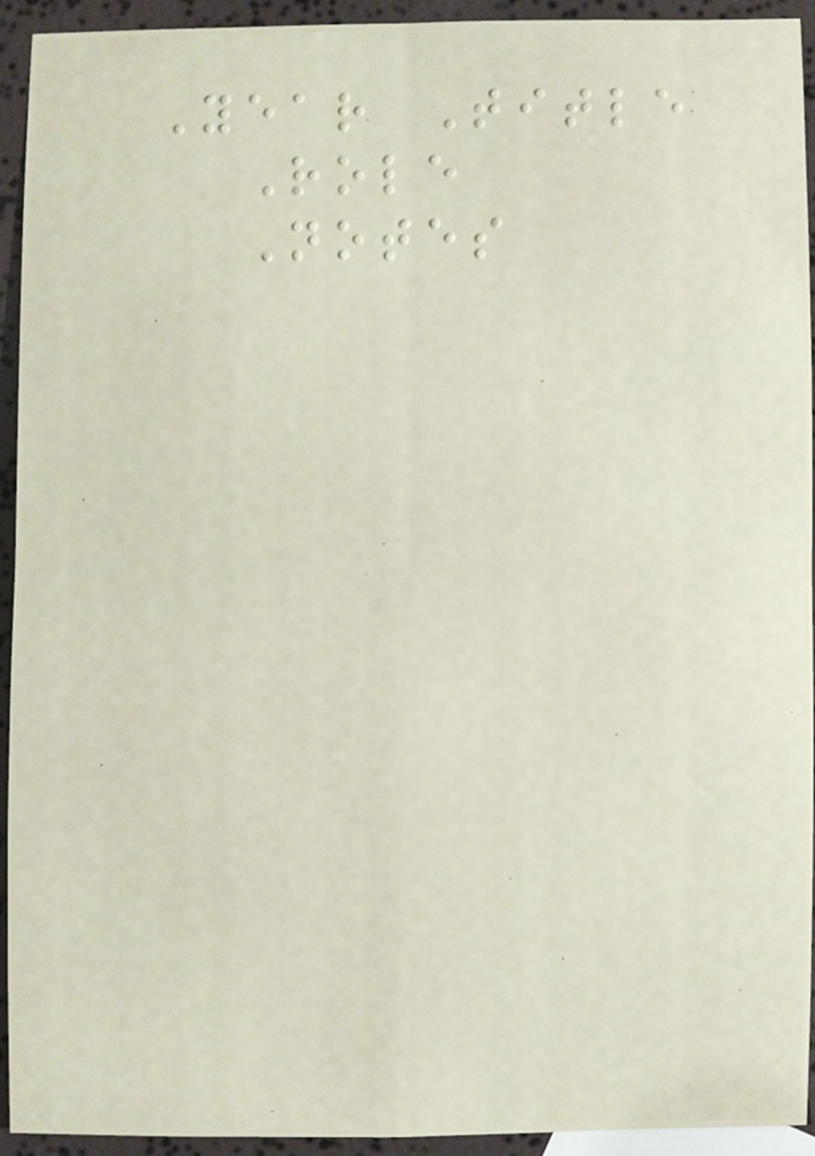Year Title
Role
Notes
